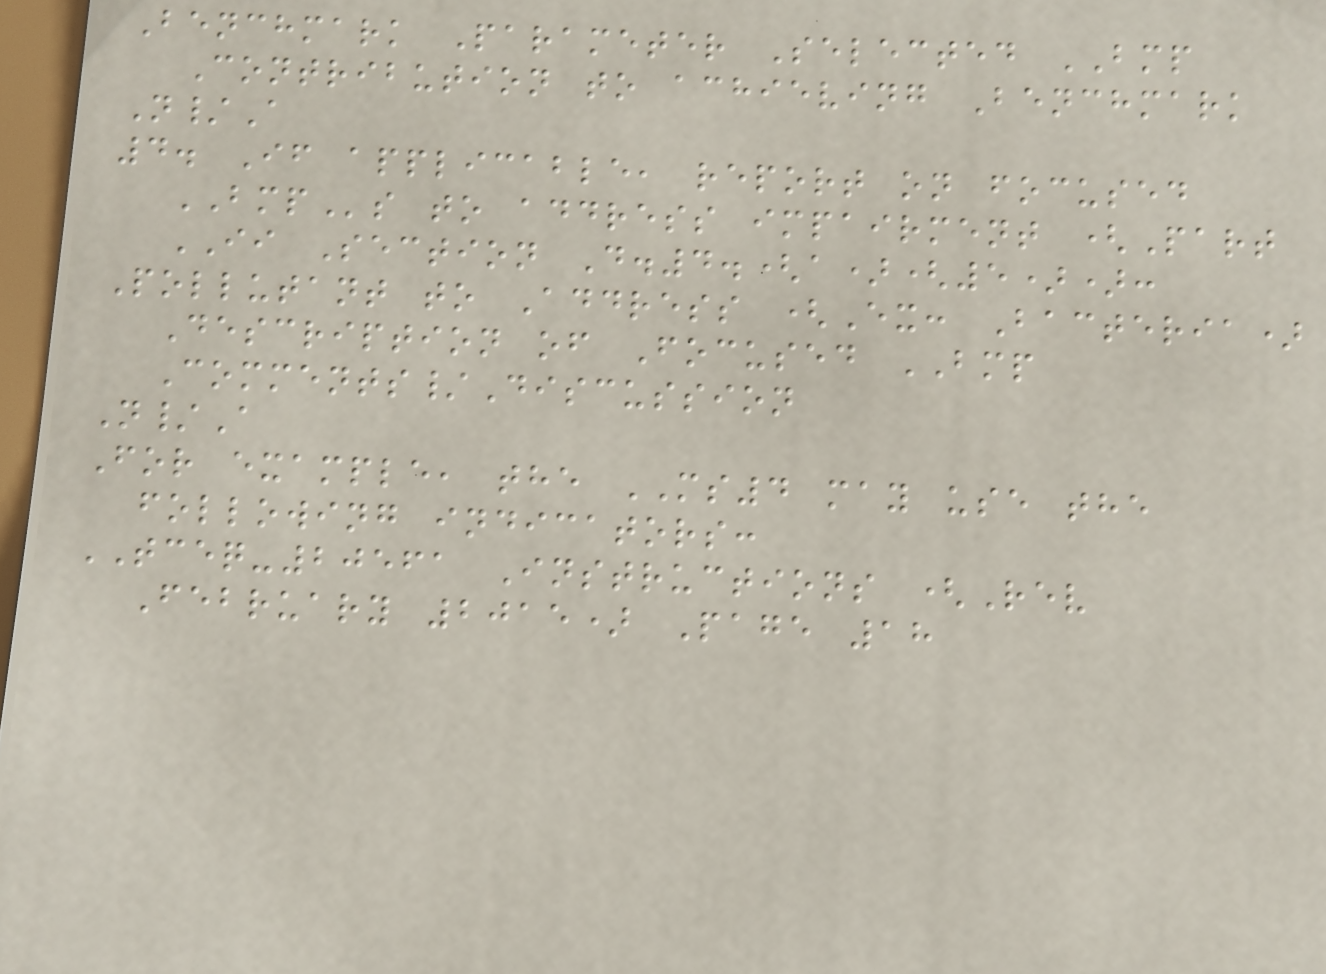Benchmark Parameter Selected BMP
Contribution to achieving Benchmark
N/A
4. If applicable, report on focused
BMPs to address impairment (Part
II Section D.4.(a)(5)):
Pollutant to Address (Ex: Bacteria)
Description of Focused BMP
Comments/Discussion
N/A
For example, the MS4 may use the
following indicators:
TCEQ-20561 Instructions (Rev
February 2015) Page 18
